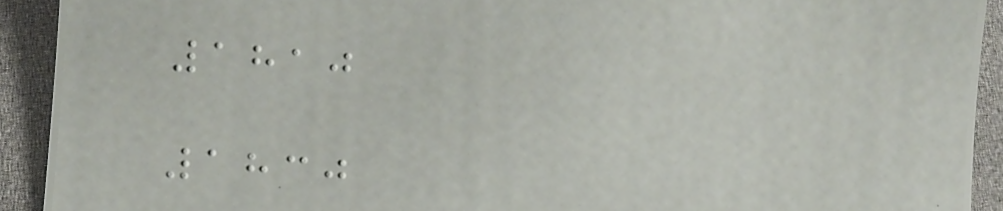1810
1830
